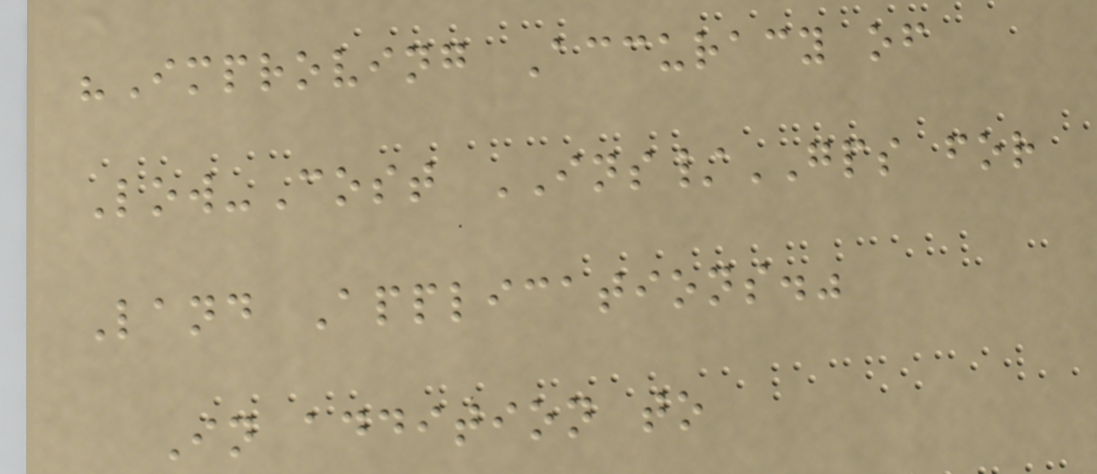"Improving Accuracy of
Low-Cost INS/GPS for
Land Applications."
In addition to
